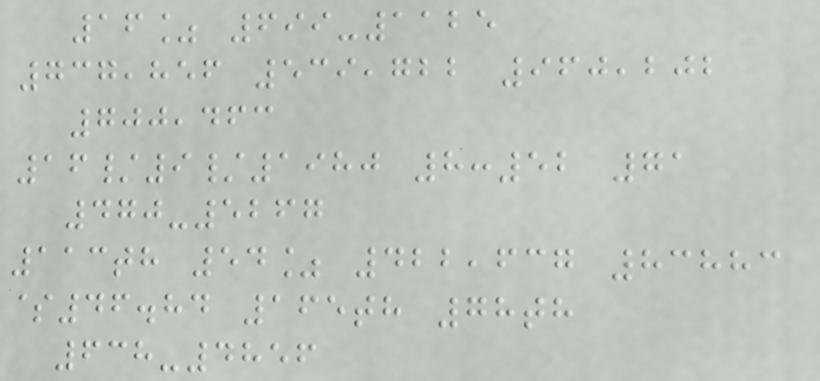16% 699-1125
737,856 539,722 960,202
700,463
16/9/1980 8:52 71
470-5267
113th 54% 422,637 83883
$46.84 165th 78th
638-4856
